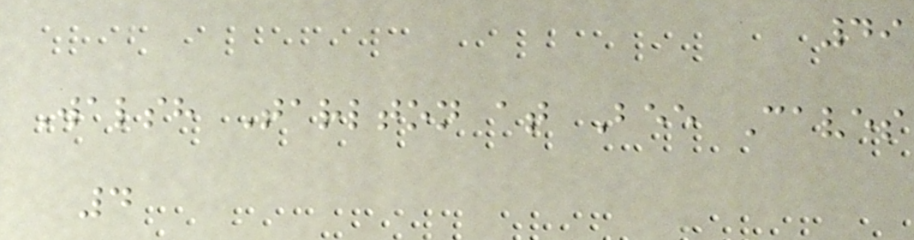49
Walsh Tarlton at Bee Caves
4
